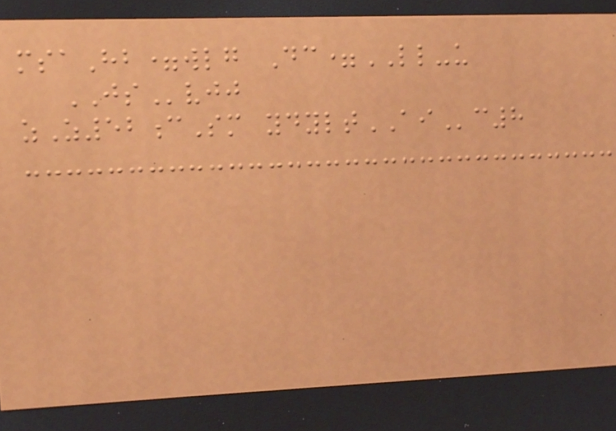msaHb=wlg Dc=LL-u
JSvjj
zZ52cSm ydyltAIc8
